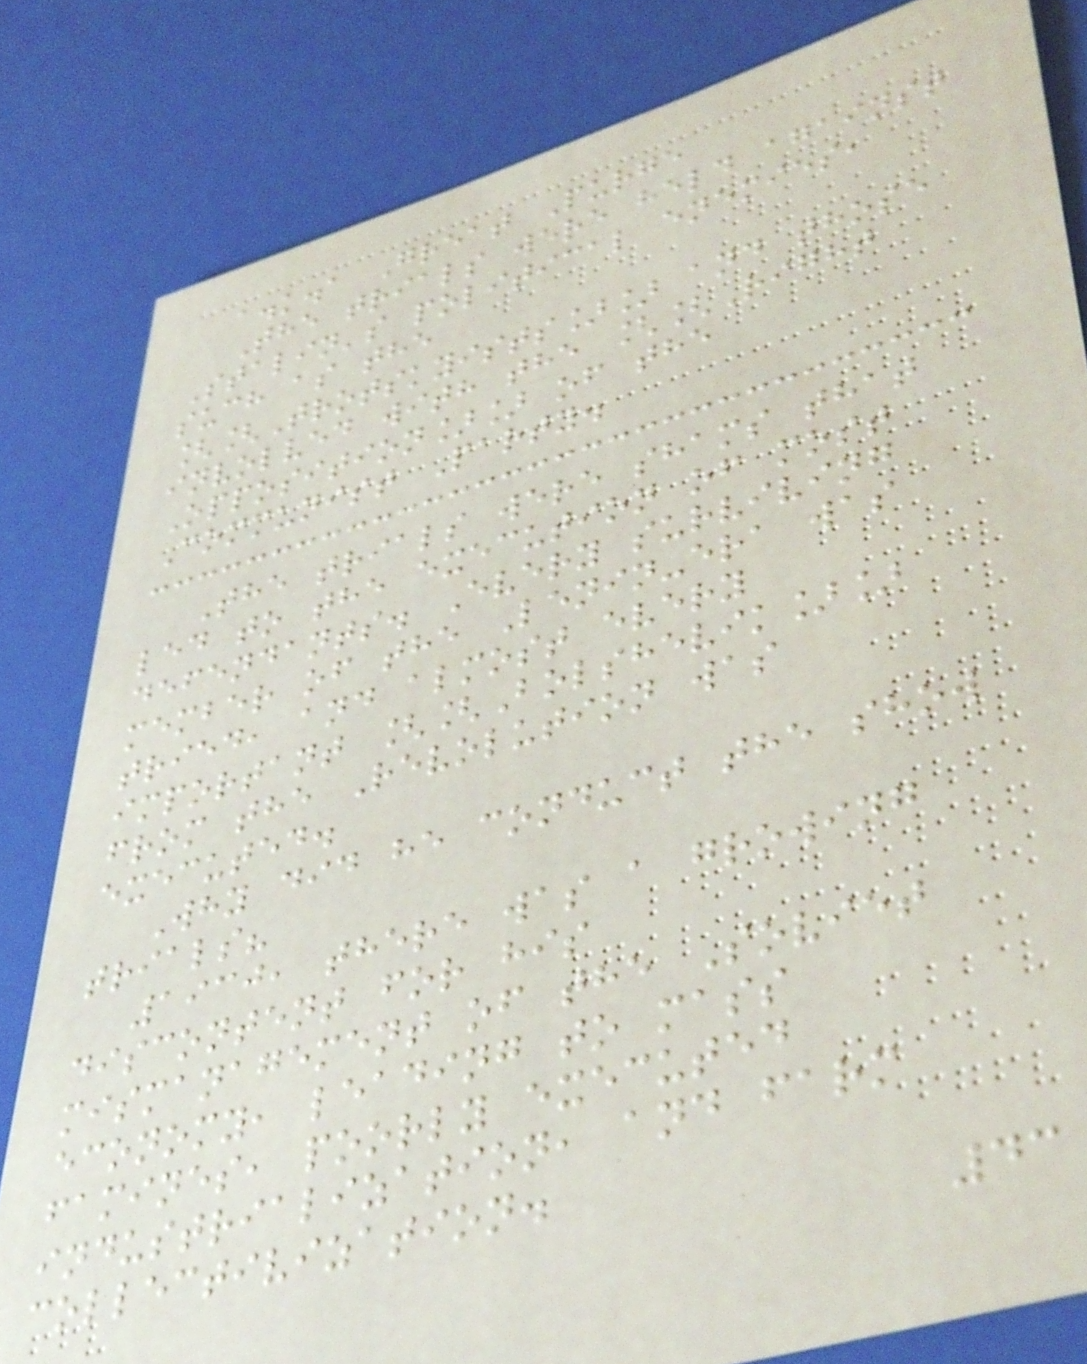a.k.a Great Purge
The trials were held against
Stalin's political enemies,
such as the
[[Trotskyists]] and those
involved with the [[Right
Opposition]] of the
Communist Party.
The trials were shams that
led to the execution of most
defendants. Every surviving
member of the Lenin-era was
tried, and almost every
important [[Bolshevik]]
from the Revolution was
executed.
Why did he conduct the show
trials?
1930, there was a growing
discontent for his
mismanagement of the Soviet
economy, leading to mass
famines, poorly executed
industrialization, and farm
collectivization.
43
